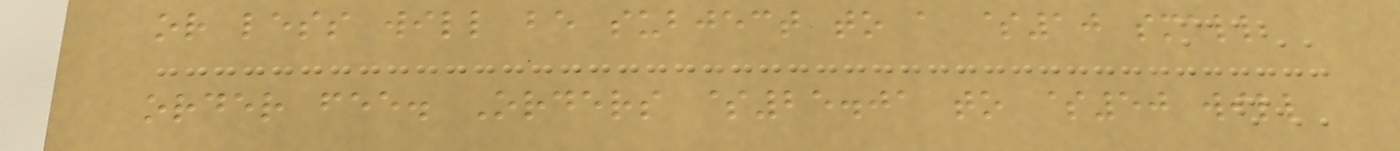or less will be subject to a $10 small
order fee. Orders $25.01 to $50 will
